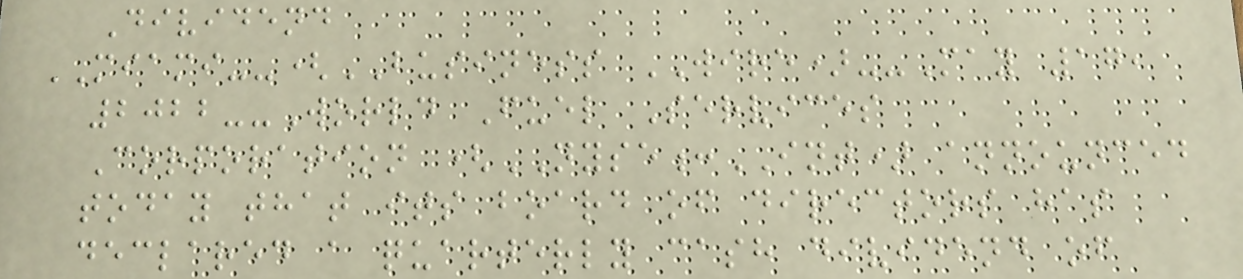Dividend
MIAMI--(BUSINESS WIRE)--May 17,
2022--World Fuel Services
Corporation (NYSE:INT) announced
today that its board of directors has
declared a quarterly cash dividend of
